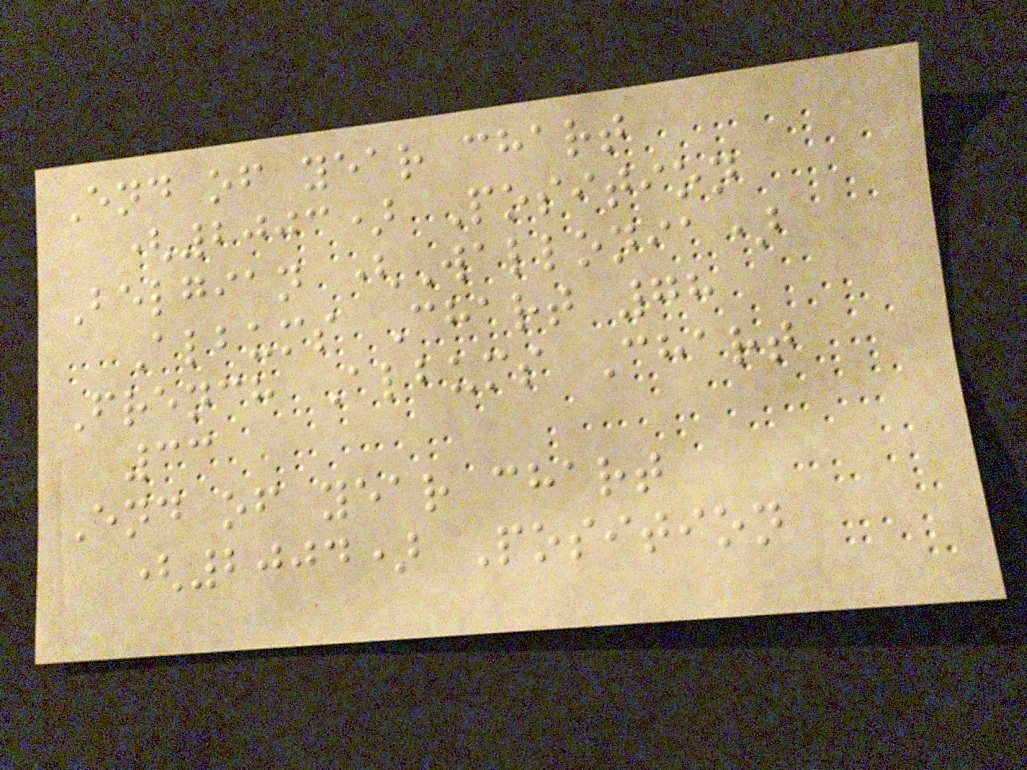End of year chart
(2003) Position
Belgian (Wallonia)
Albums Chart 78
French Albums Chart
33
End of year chart
(2004) Position
